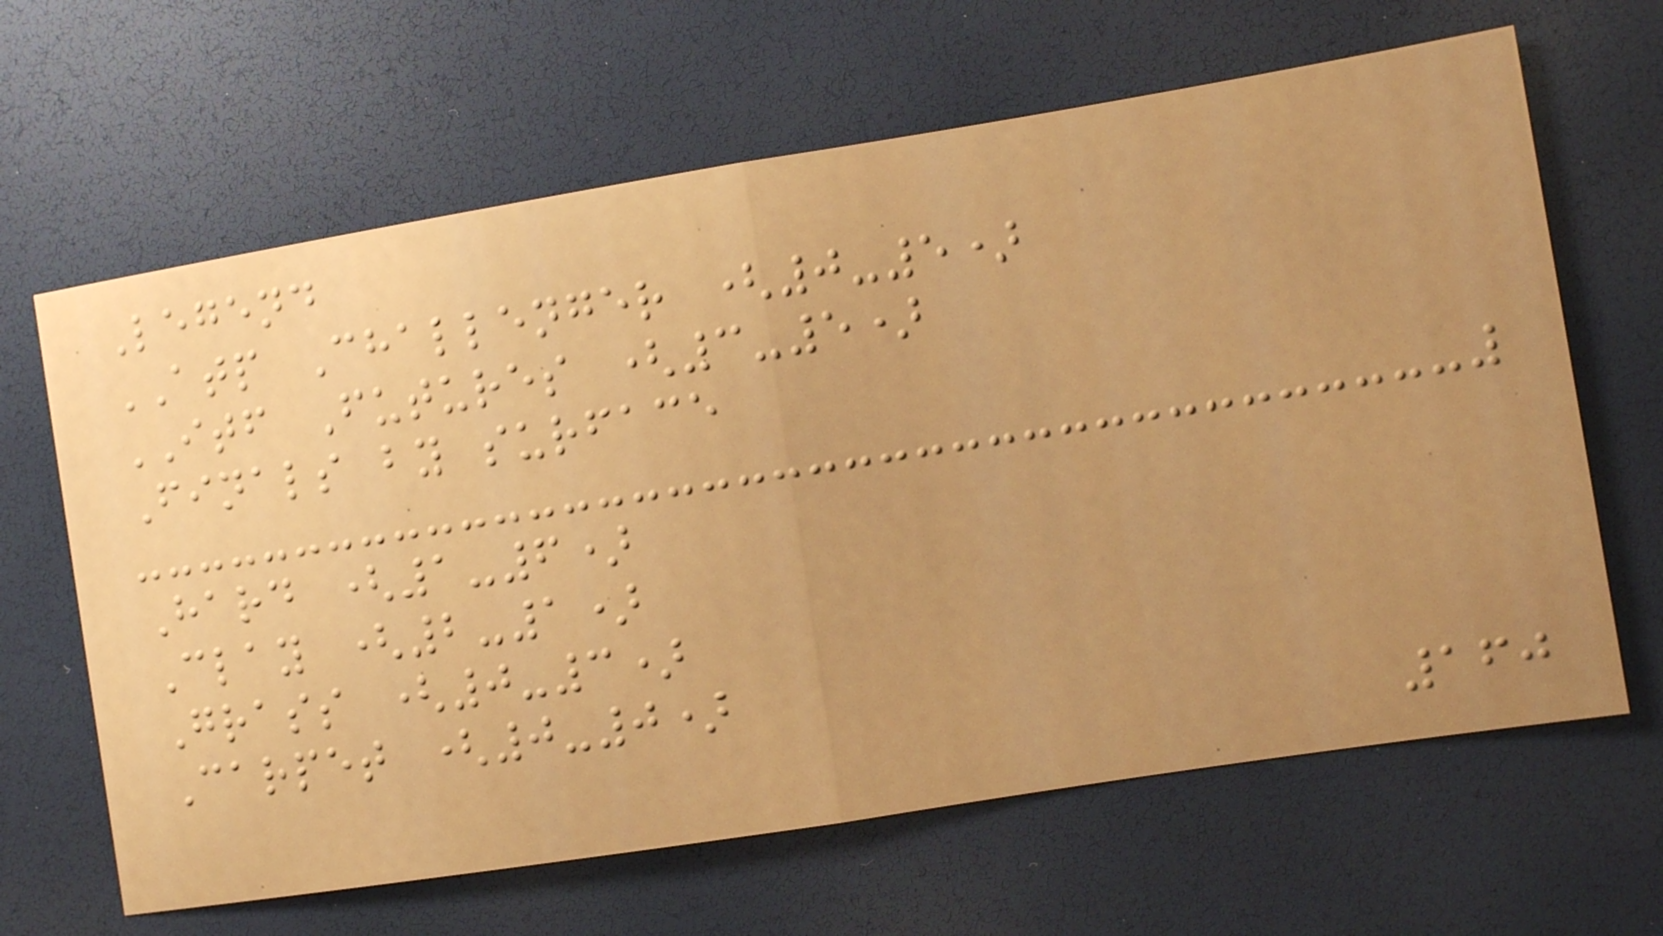Legend
ATP Challenger (0-5)
ITF Futures (3-5)
Finals by surface
Hard (1-6)
Clay (2-1)
Grass (0-3)
Carpet (0-0)
160
